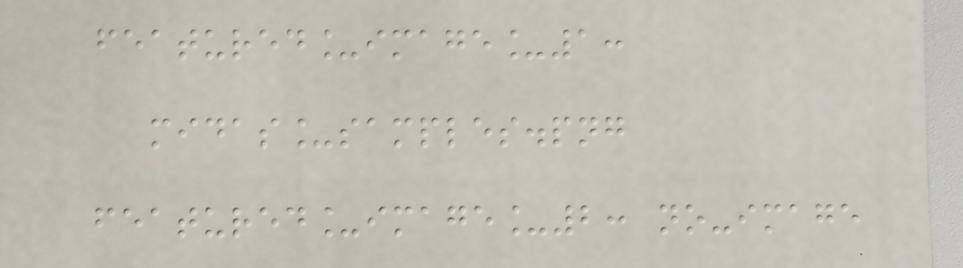featured_image_1:
midas_samples.png
featured_image_2: no-image
